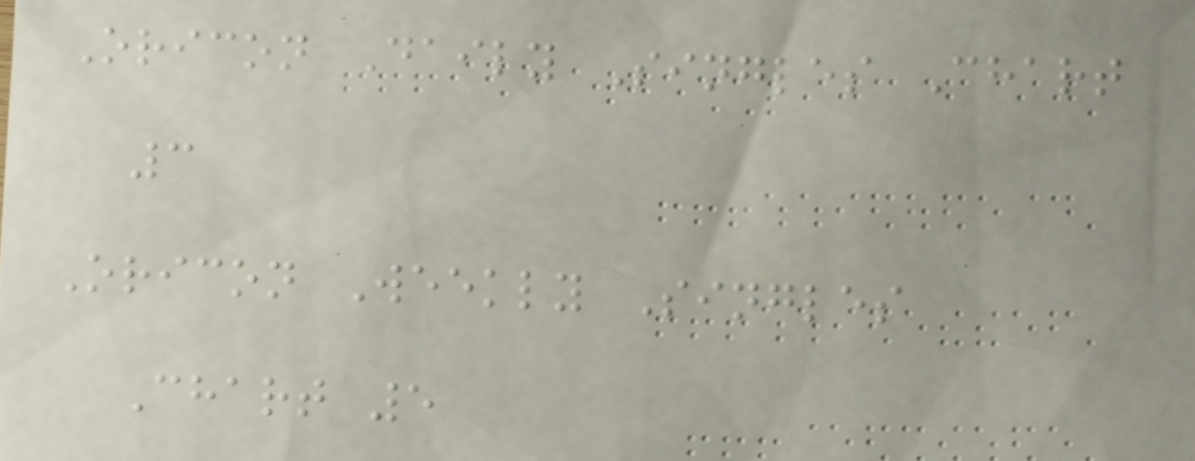Oricon Daily Singles Chart
3
Oricon Weekly Singles
Chart 5
